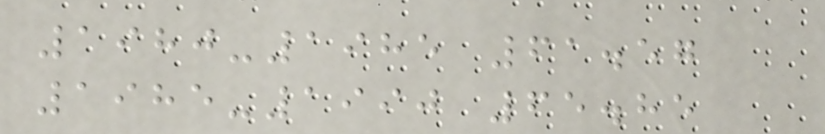1980-1985 61.57
1985-1990 65.85
